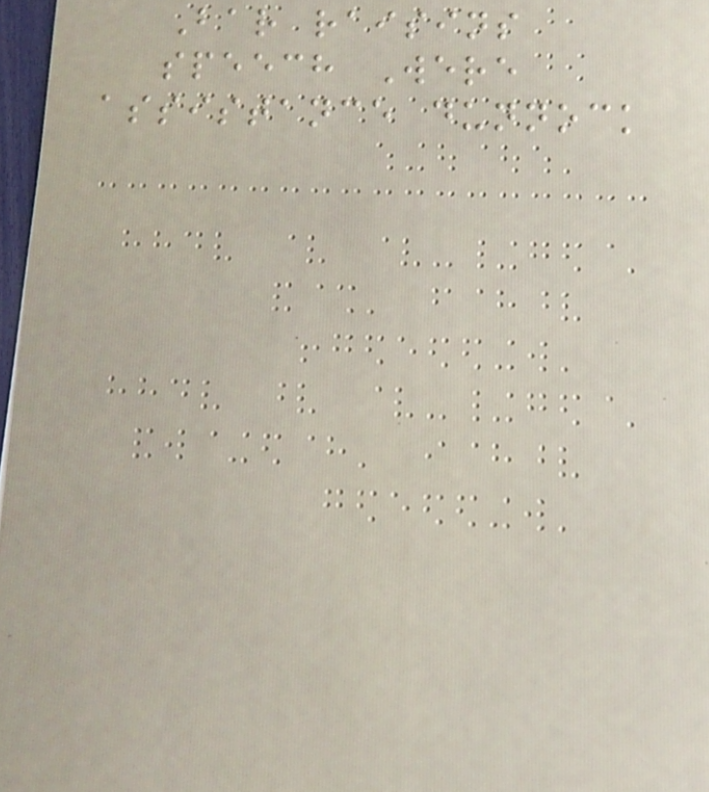Bar raisins
speech Were
assistance dunnock
